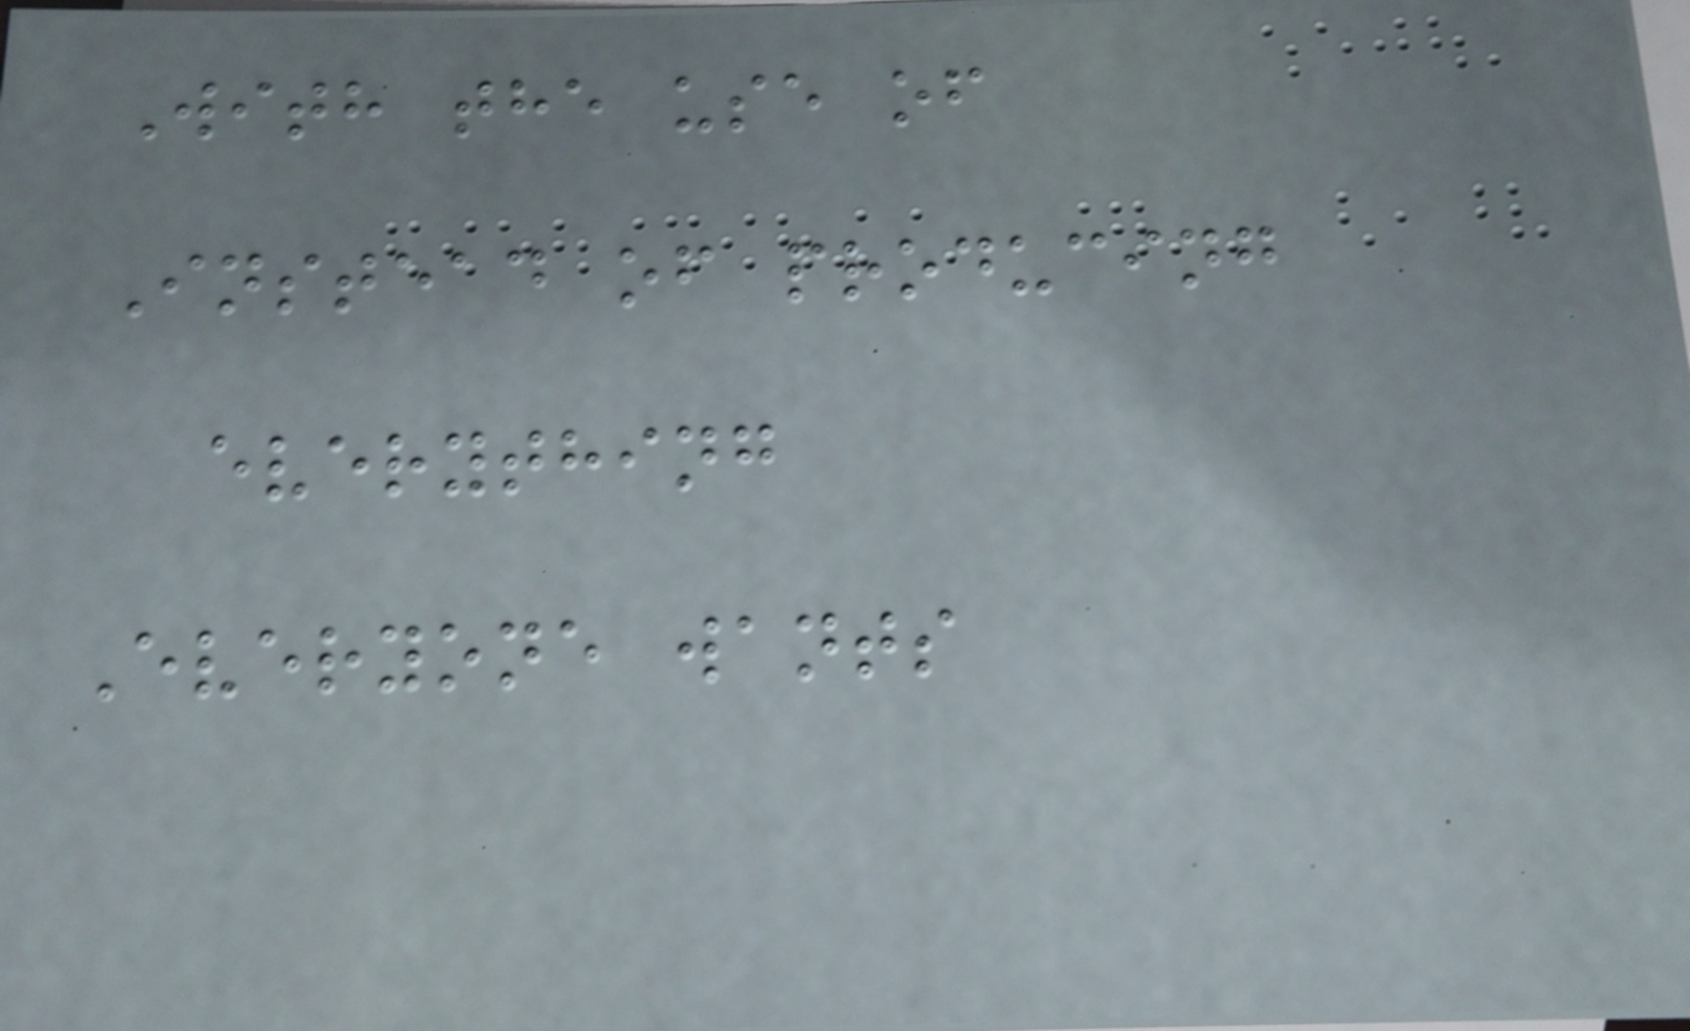With the use of
Instead of producing
everything
Everyone wants
